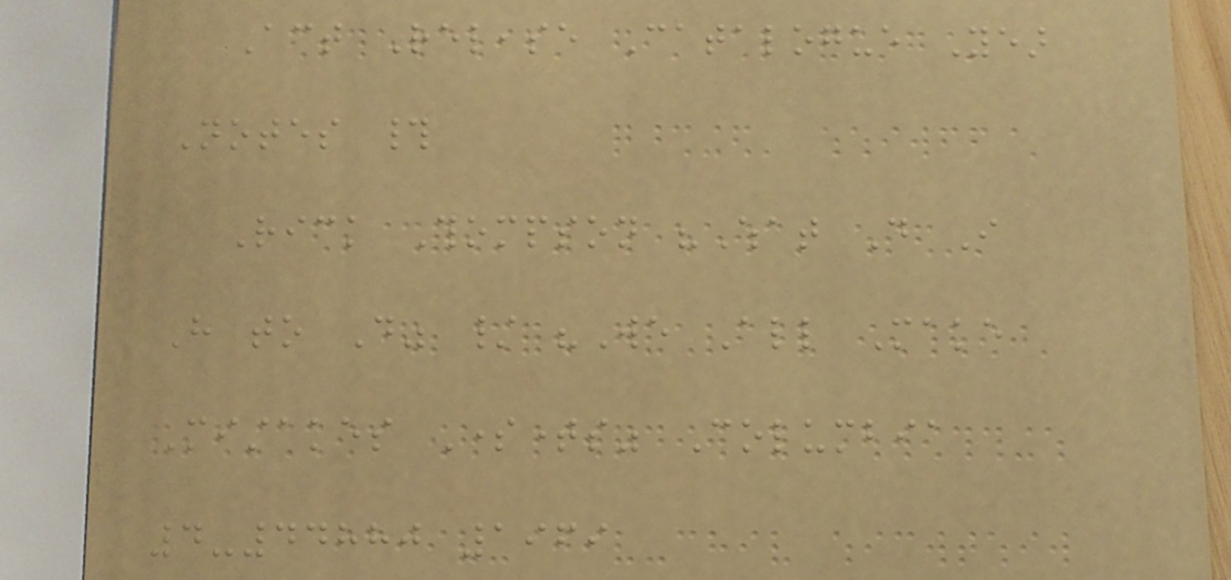Act Release Catalogue Year
Notes #
Rick Thompson "What Do I
Have to Do" / "We All Make
Mistakes Sometimes" Columbia
4-44880 1969
